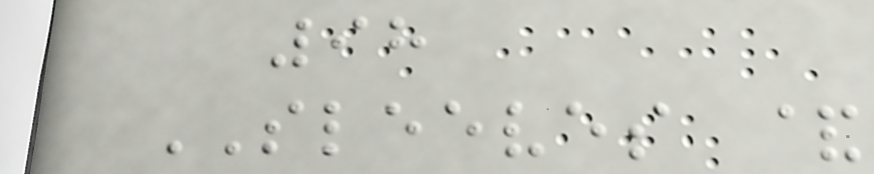98
SLEEVES &
